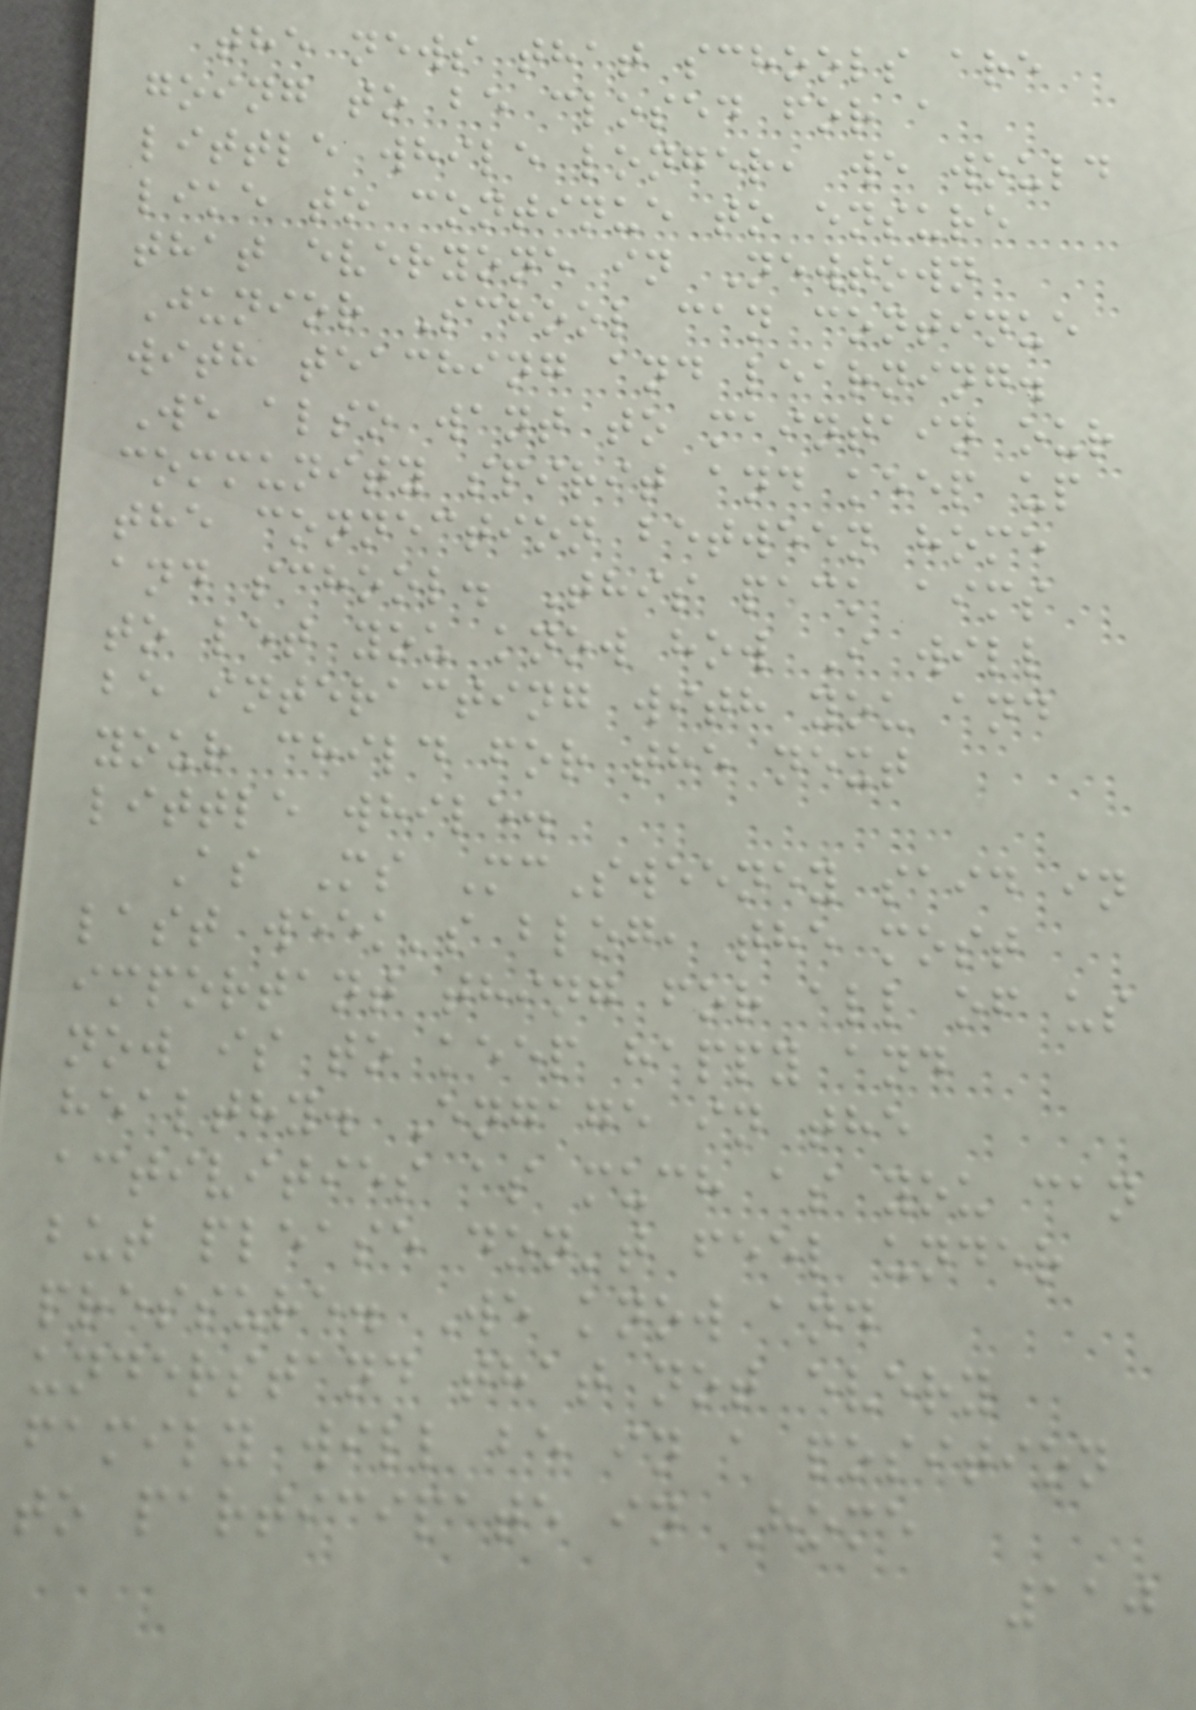the news that schools are
going to be closed for a
little while longer, we would
like to continue to ensure
that everyone in Newtown
Junior School can continue
with teaching and learning.
We also want to maintain our
community spirit and keep up
the connection between home
and school. This pack aims
to let you know how I will
be interacting with you and
your child for the next
little while.
As Ms McSweeney said in
last week's blog, the most
important thing for all of us
now is to keep happy and
healthy. Engage in the
activities as much as you can
but please don't feel under
pressure. We know and
understand that not every
family will be in a position
to participate in Home
110
